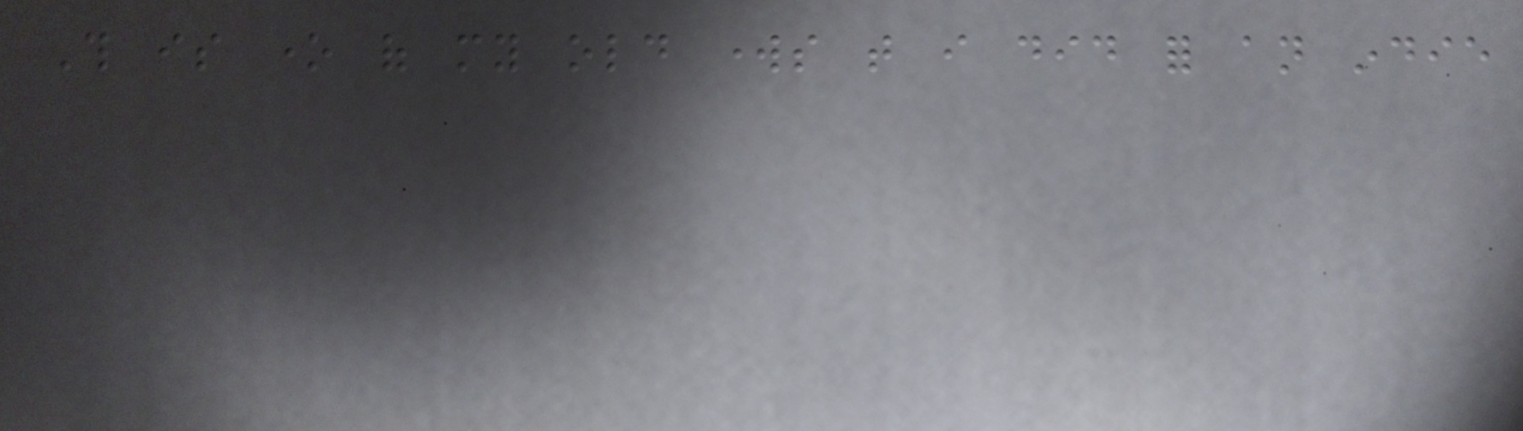This is one of my old works that i did for an indie
